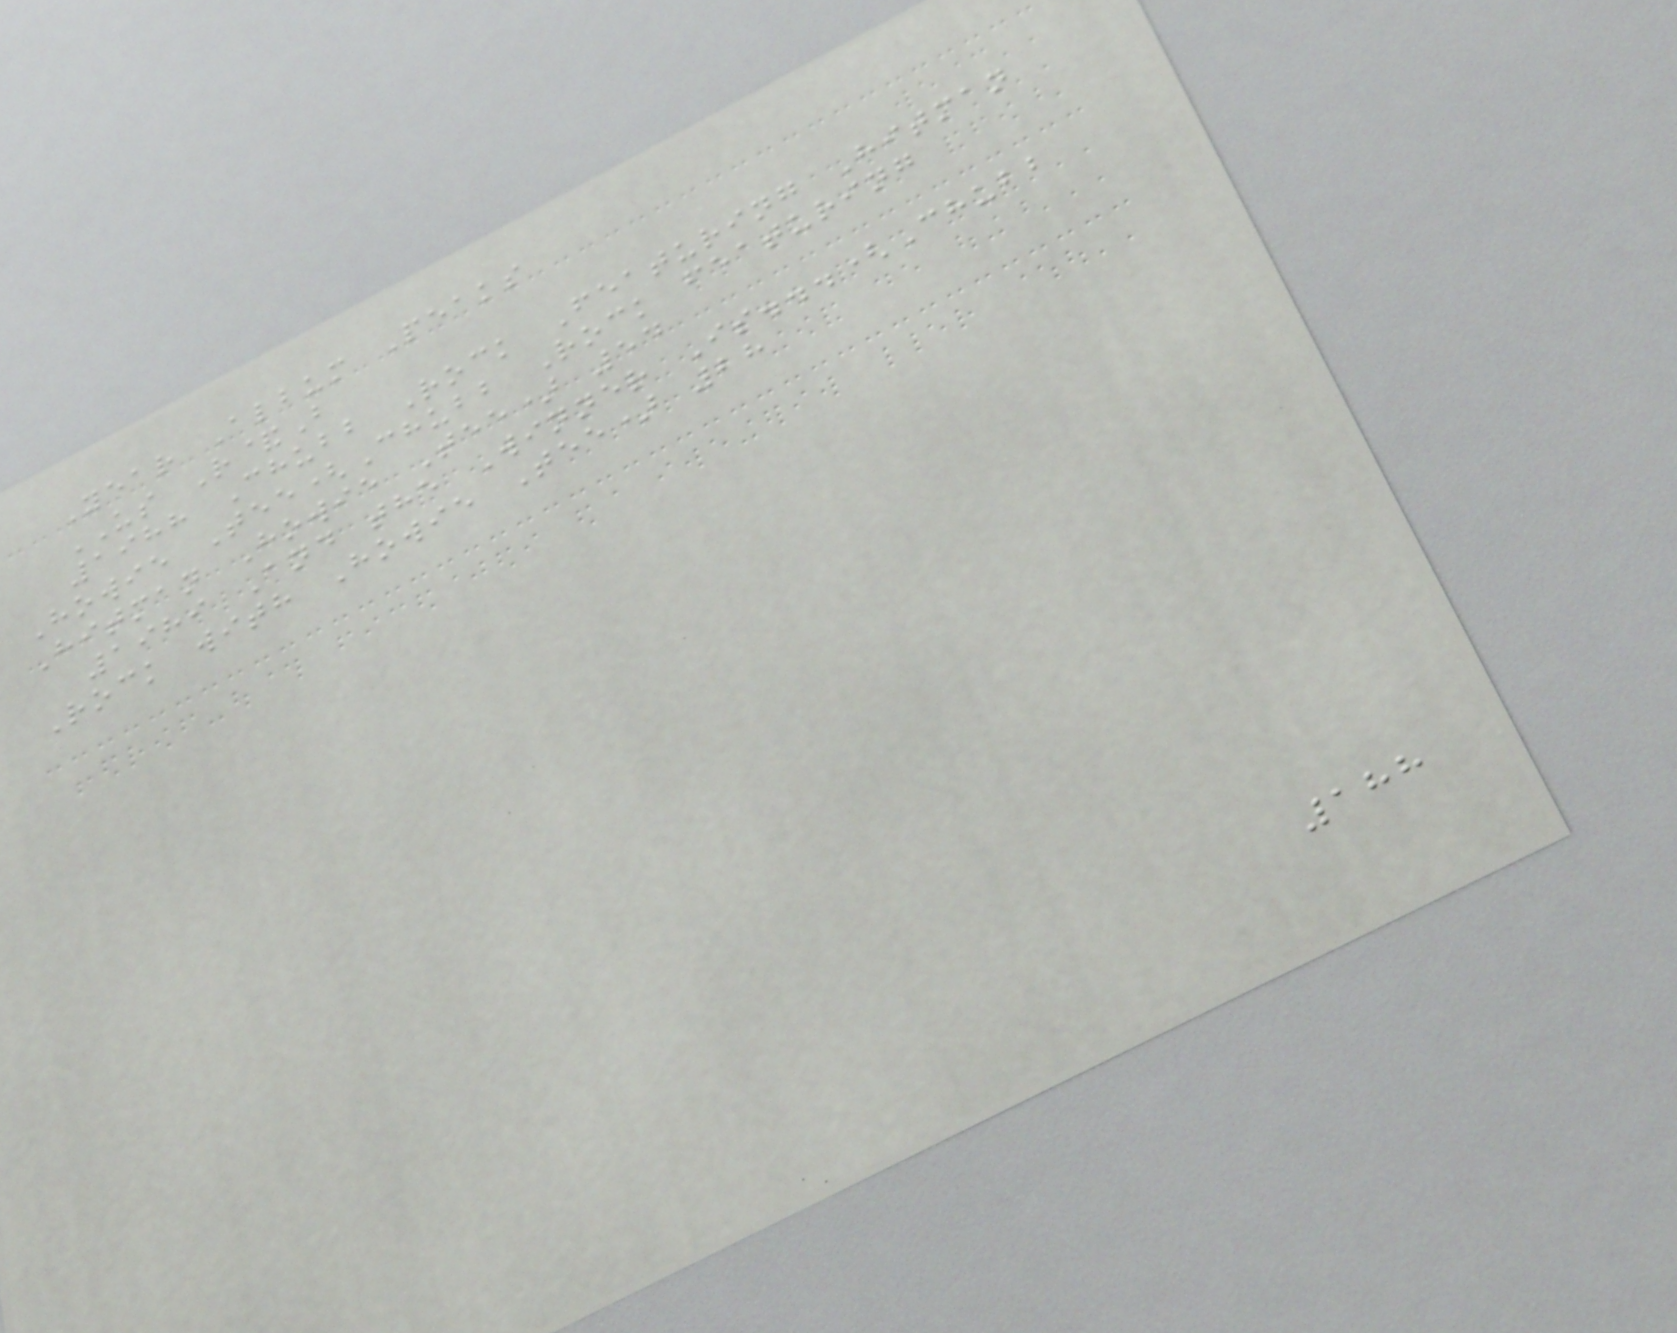Year Album Peaks
US R&B
1988 Chubb Rock Featuring Hitman
Howie Tee(Chubb Rock featuring
Hitman Howie Tee) 54
1989 And the Winner Is...(Chubb
Rock with Howie Tee) 28
188
